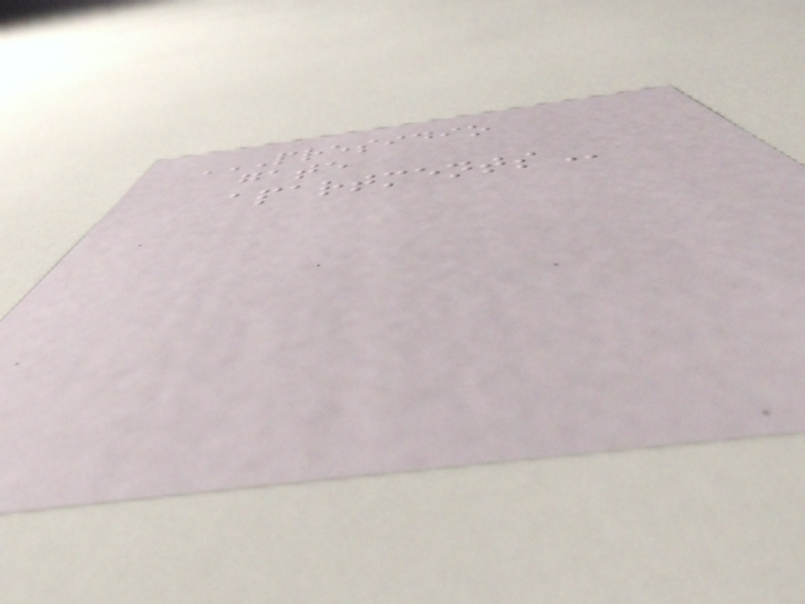PRESIDIO
GATE
APARTMENTS
